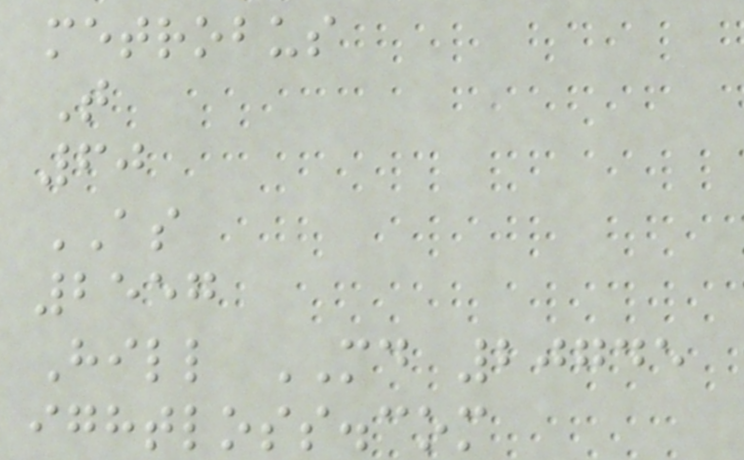metrobus
T
60
AS
2557
Hill MD 20745
ightloss.com
